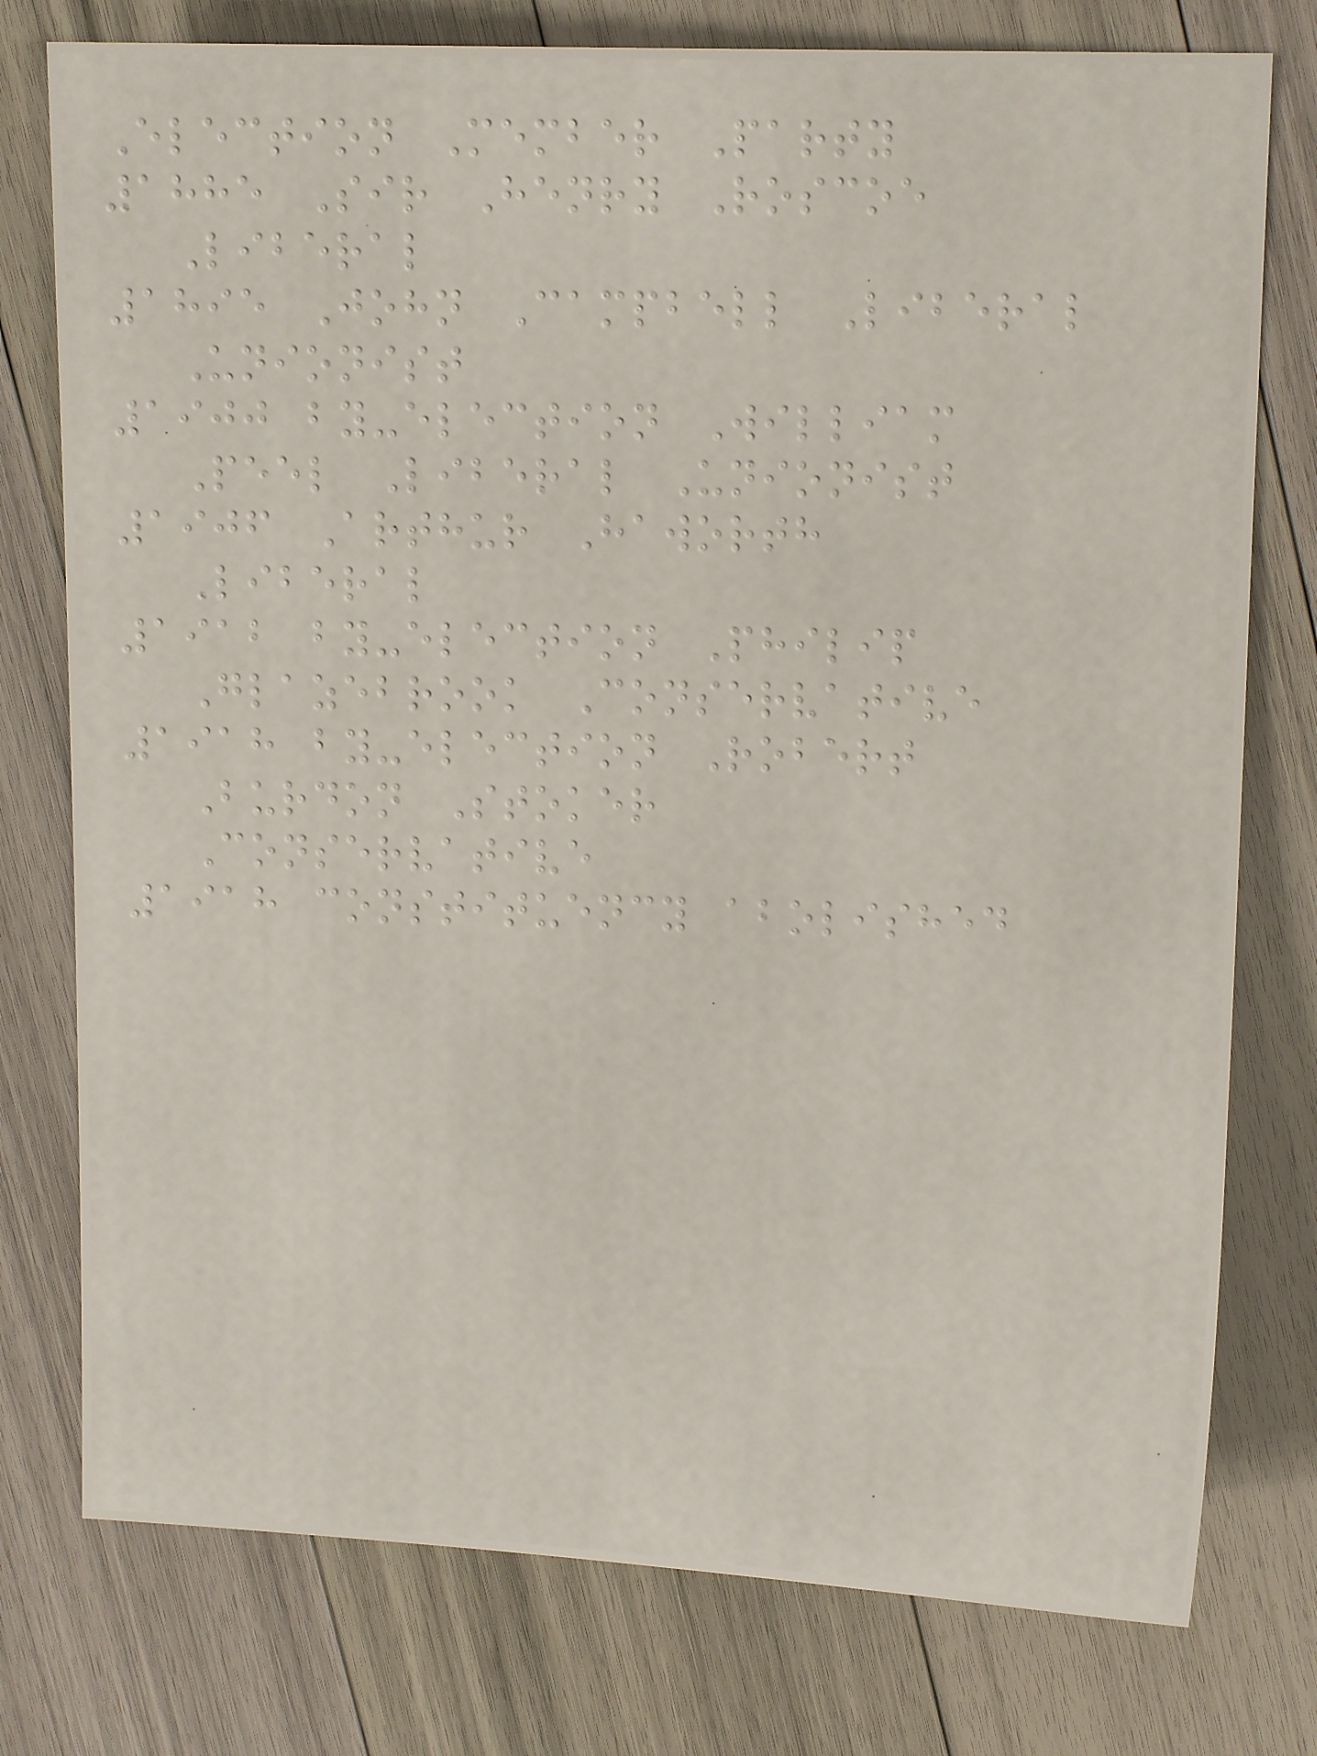Election Member Party
1885 Sir Henry Roscoe
Liberal
1895 John Campbell Liberal
Unionist
1900 by-election William
Peel Liberal Unionist
1906 Arthur Haworth
Liberal
1912 by-election Philip
Glazebrook Conservative
1918 by-election Robert
Burdon Stoker
Conservative
1918 constituency abolished
